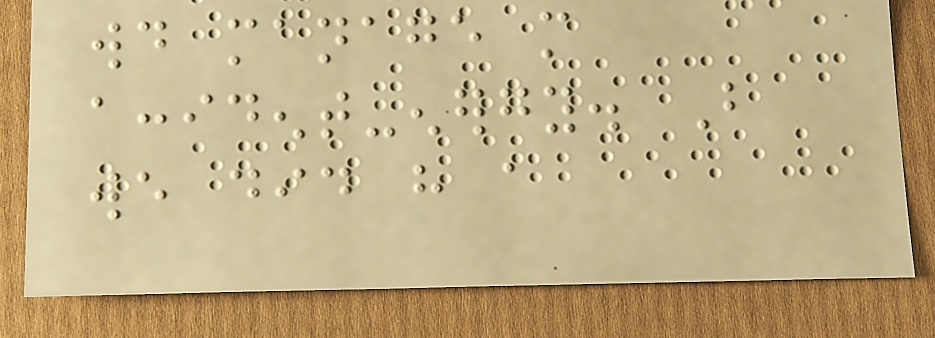would manage more
accident-energy. But
we did have a
